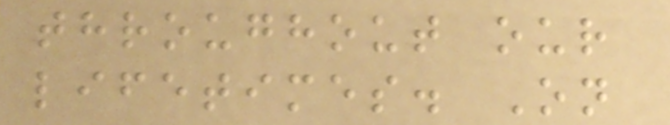throughout our
lifetimes. On
